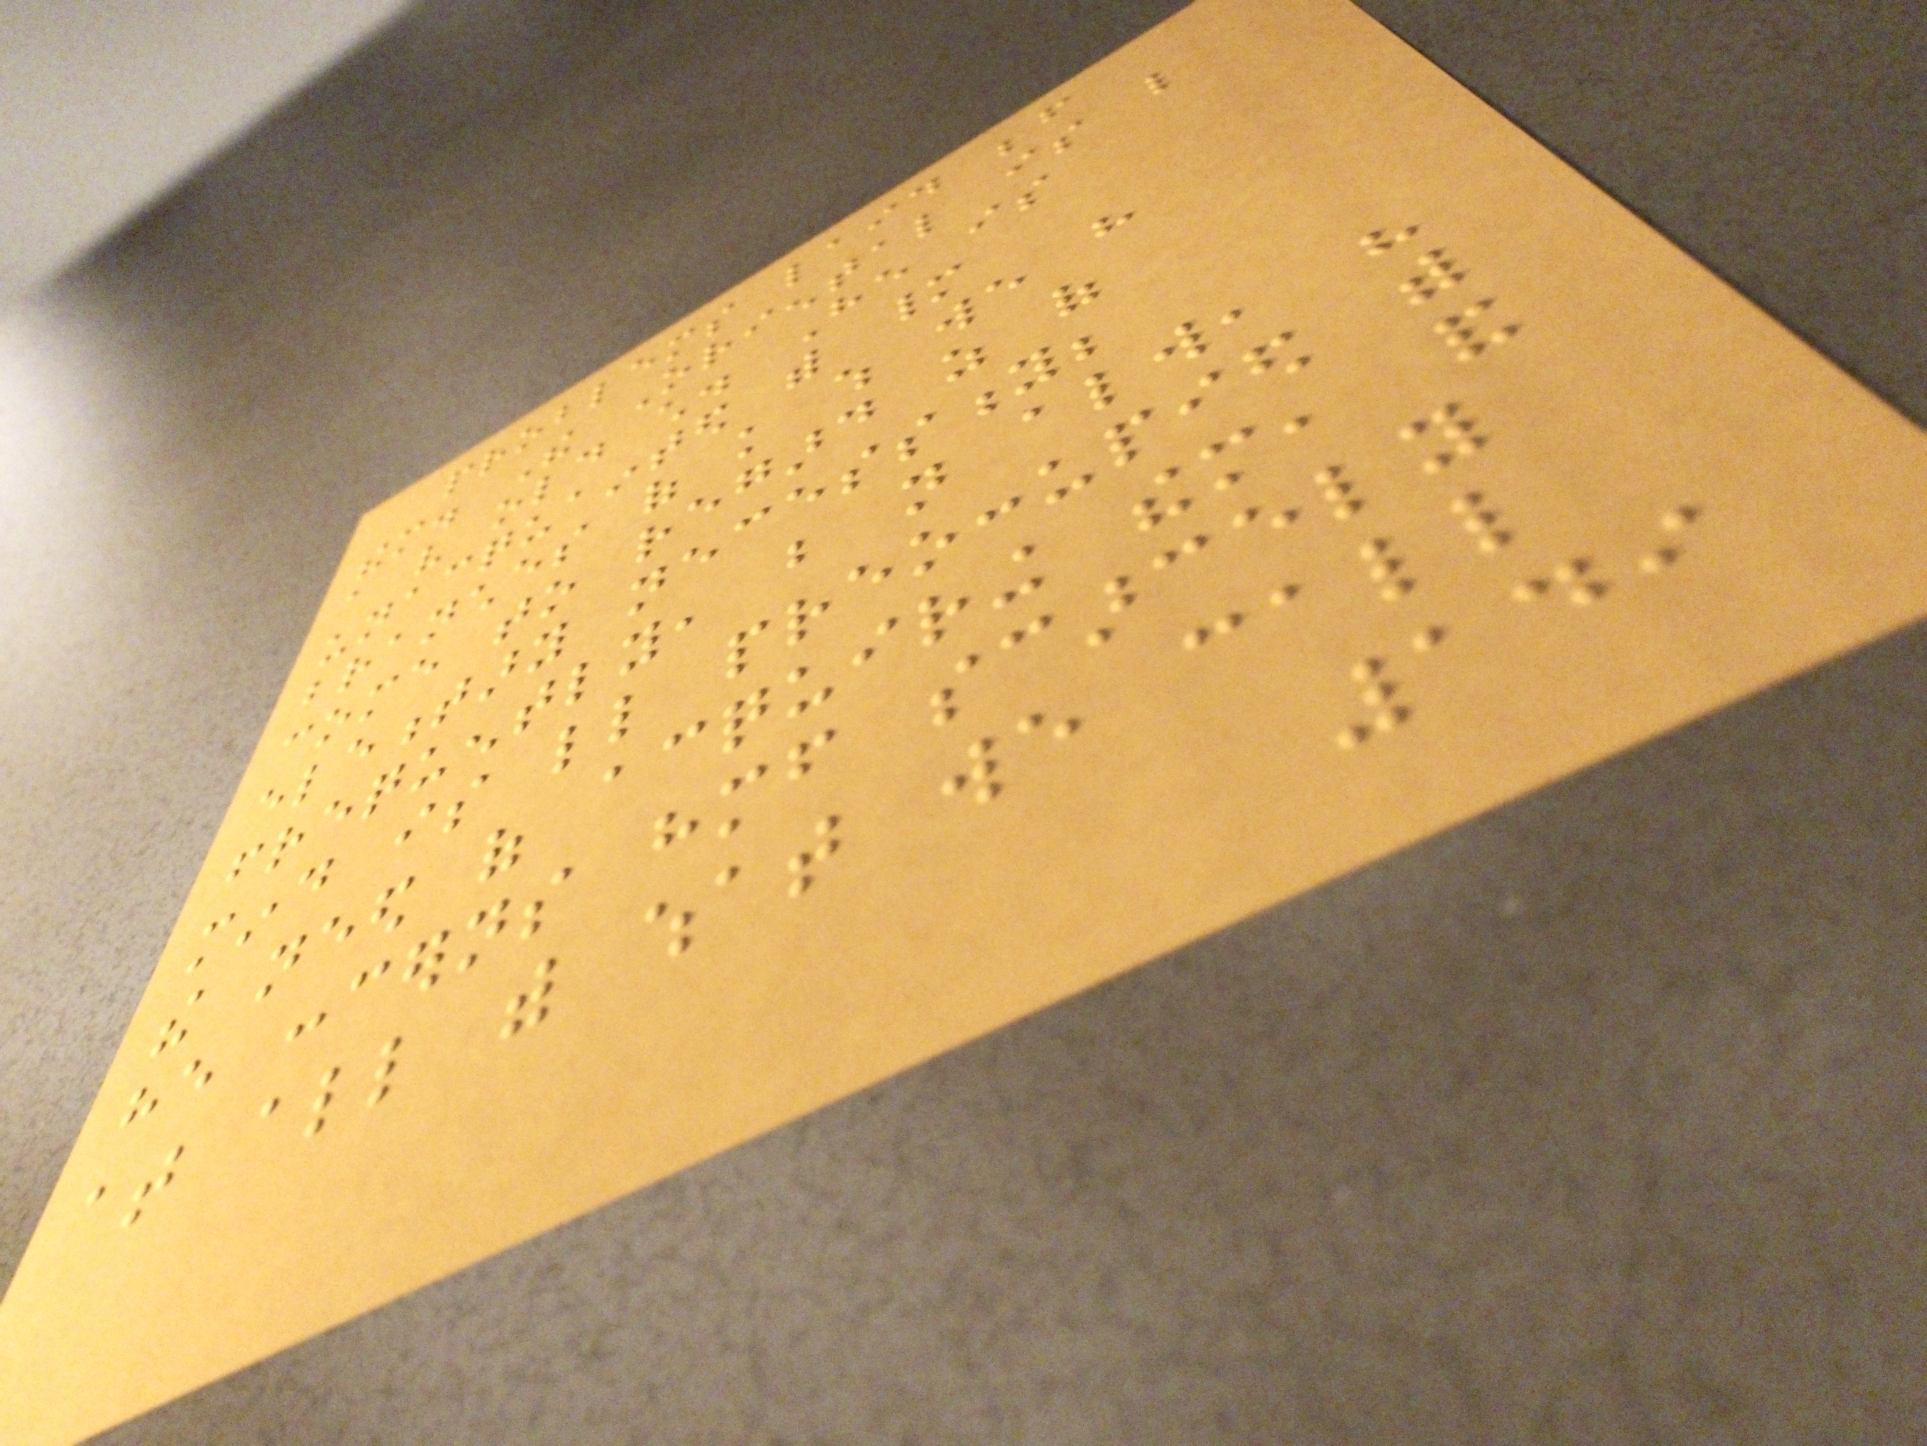problems laid before
them. The Oriental is like
a very old child. He is
unacquainted with many
branches of knowledge which we have
come to regard as of
elementary necessity;
frequently, but not always, his
mind is little preoccupied with
the need of acquiring them, and
he concerns himself scarcely
at all with what we call
149
